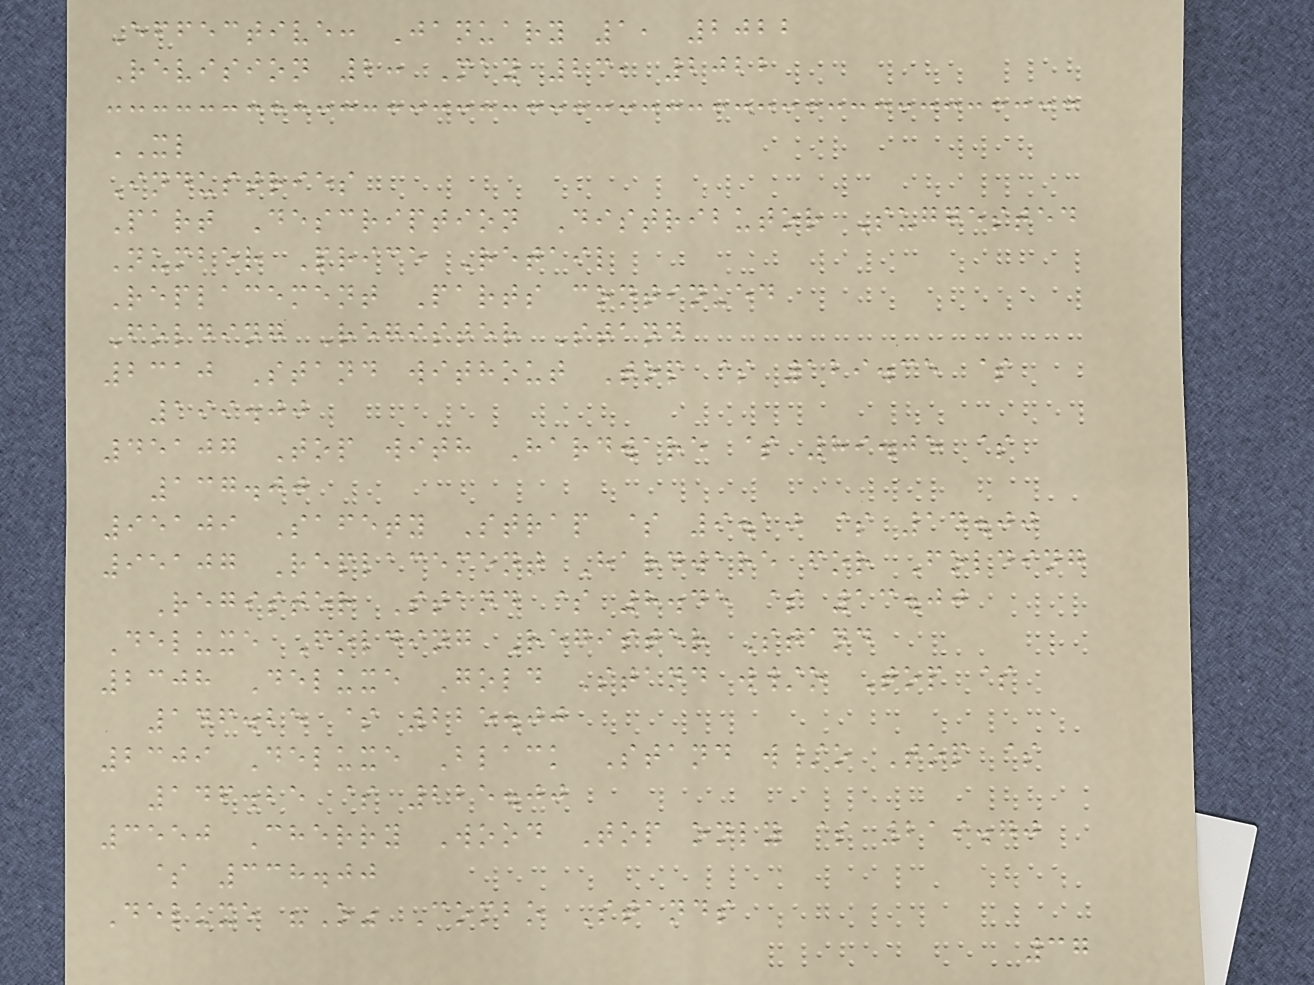Effective: January 1, 2022
Revision 2: May 23, 2022
XL
Industries
Part Description Distributor Suggested
Number Price Retail
Replacement Parts continued
Folding Register Stand
2310 Stand without Top $ 129.35 $
199.00
45107 Top with Hardware $ 89.05 $
137.00
95109 Safety Strap $ 9.10 $ 14.00
95107 Replacement Hardware for Folding
Register Stand $ 8.45 $ 13.00
Deluxe Folding Register Stand
2308 Deluxe Gold Stand w/o Top $
146.25 $ 225.00
2309 Deluxe Black Stand w/o Top $
146.25 $ 225.00
3550 Cherry Wood Top only $ 219.70
$ 338.00
Deluxe "O" Combo Stands
37
